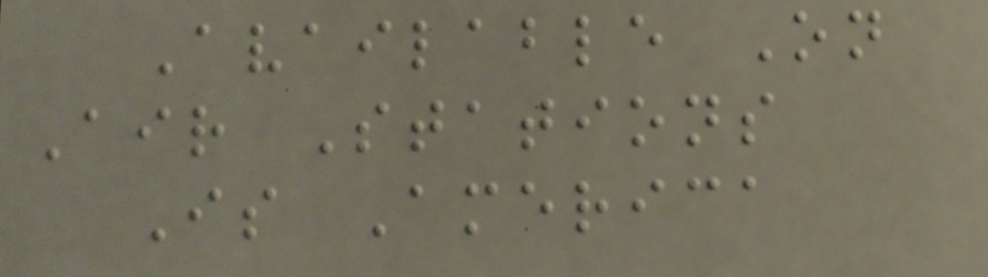Available On
Air Stations
Is America
